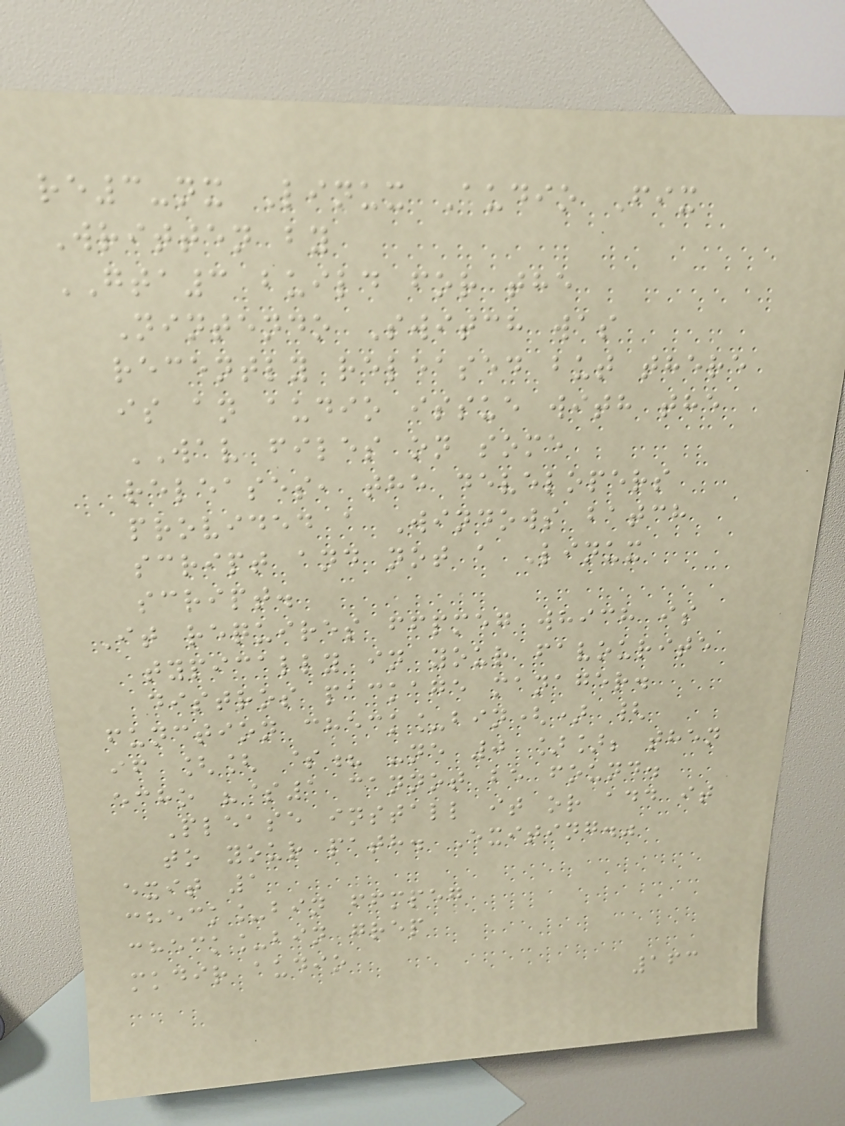re3-nx Linux Audio Fix
Written by
GTA3 build for the
Nintendo Switch was
recently released but there
is an audio issue with the
WAV files on some
releases, the developers
provided a Windows batch
script and not a Linux
script.
It requires ffpmeg which is
typically in your favourite
distros package manager.
function check_bin() {
if [[ $? -ne 0 ]]; then
echo "$1 cannot be found.
Please install it or add it
to your path. Exiting."
exit 1
check_bin ffmpeg
check_bin grep
mkdir audio
163
